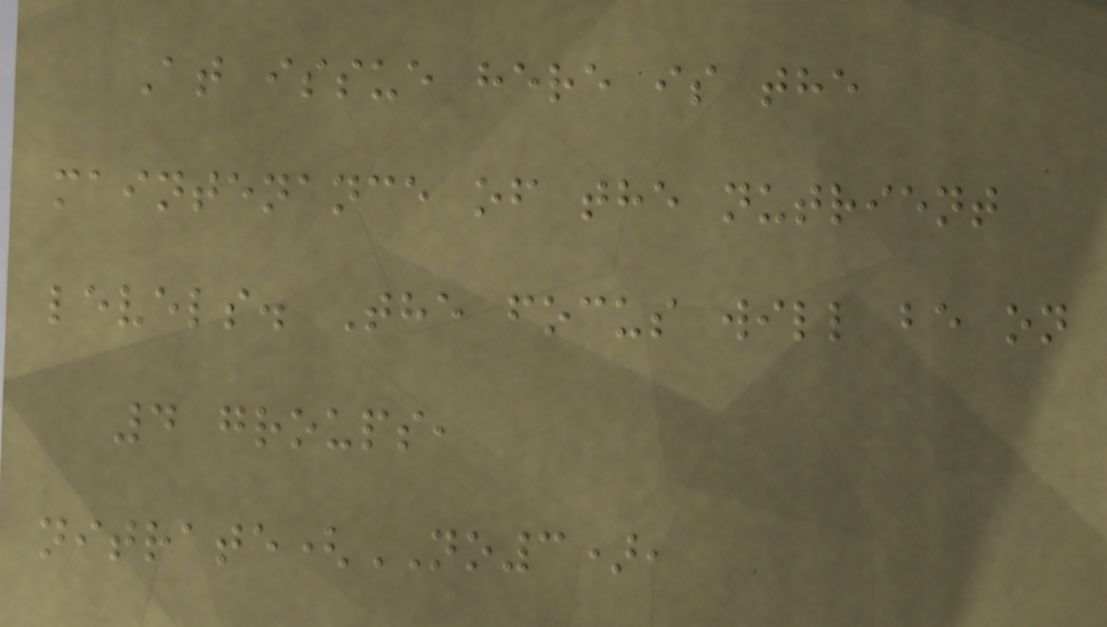At issue here is the
maintenance of the nutrient
levels. The focus will be on
4 groups,
nitrate(NO3),
